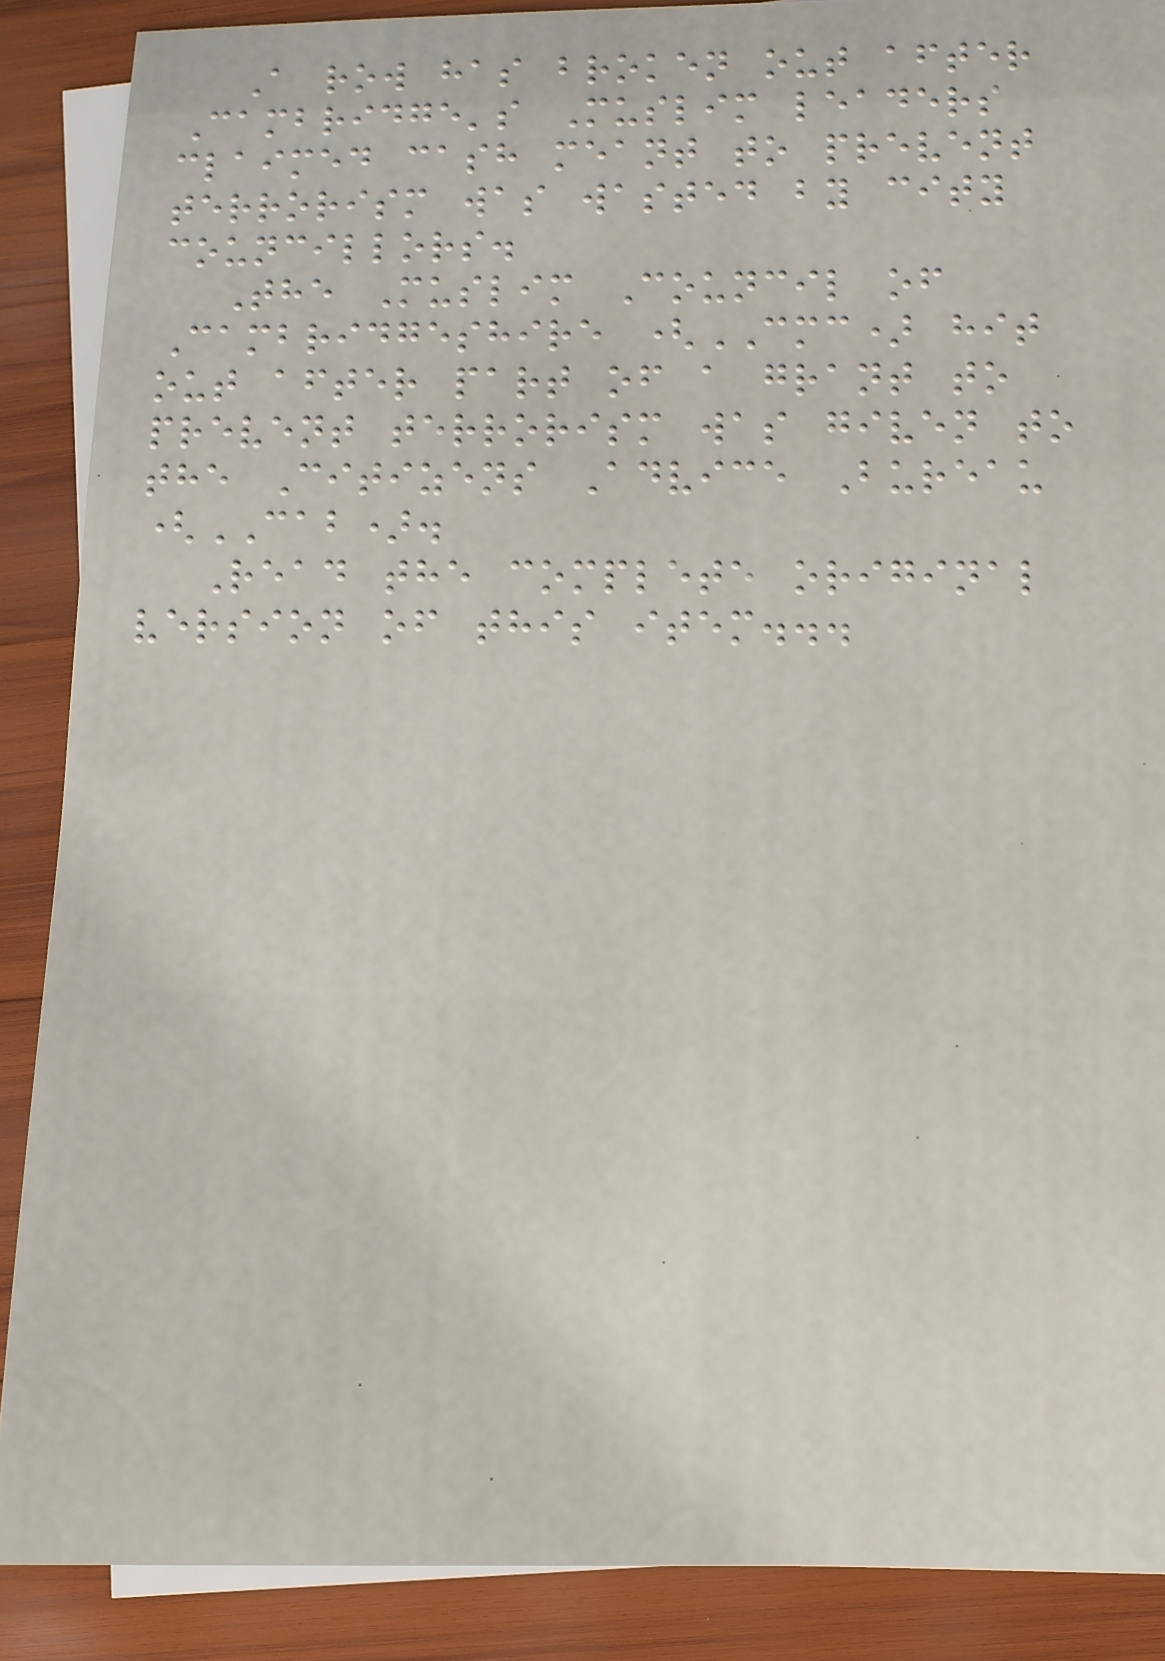A row has broken out after
Cambridge's Muslim leaders
claimed cash meant to prevent
terrorism was wasted by city
councillors.
The Muslim Council of
Cambridgeshire (CMC) hit
out after part of a grant to
prevent terrorism was given to
the Citizens Advice Bureau
(CAB).
Read the complete original
version of this item...
